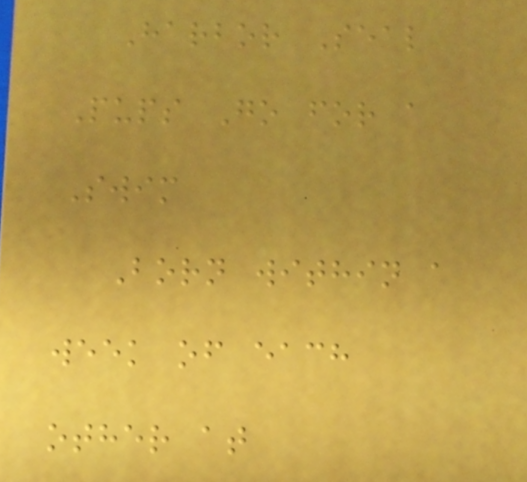Harbor Seal
Pups Go for a
Swim
Born within a
week of each
other at
